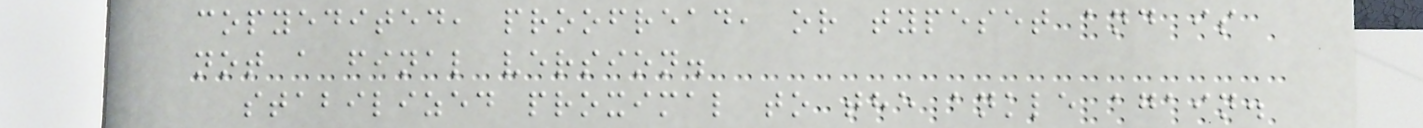copyedited, proofread, or typeset and is
not a final version.
stabilized proximal to the ankle again.
